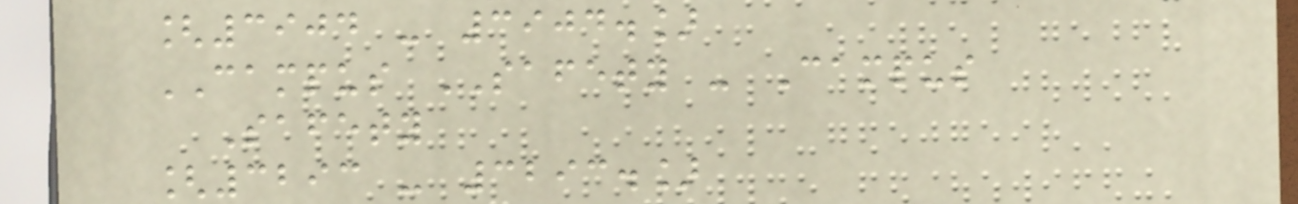[3904 - 3904.]
CAMPUS SAFETY - Campus
Safety
[3293 - 3293.]
